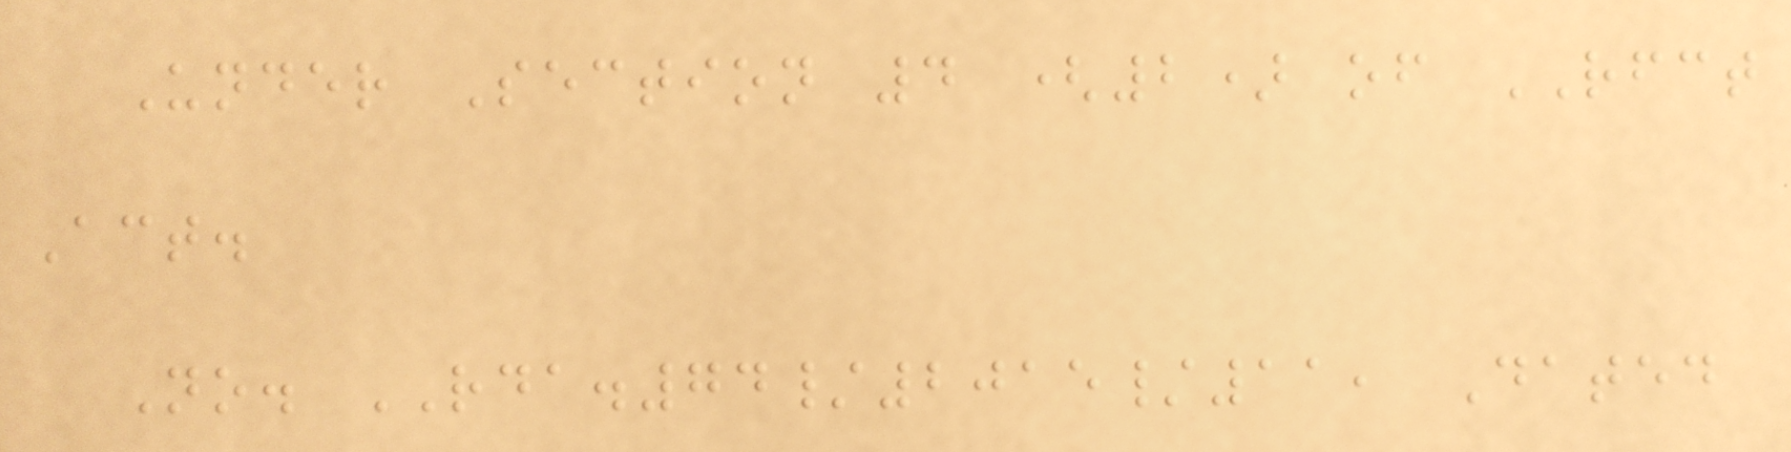Under Section 4 (2) of RFCT
Act.
No. RDA.74/2015/11, Dated
